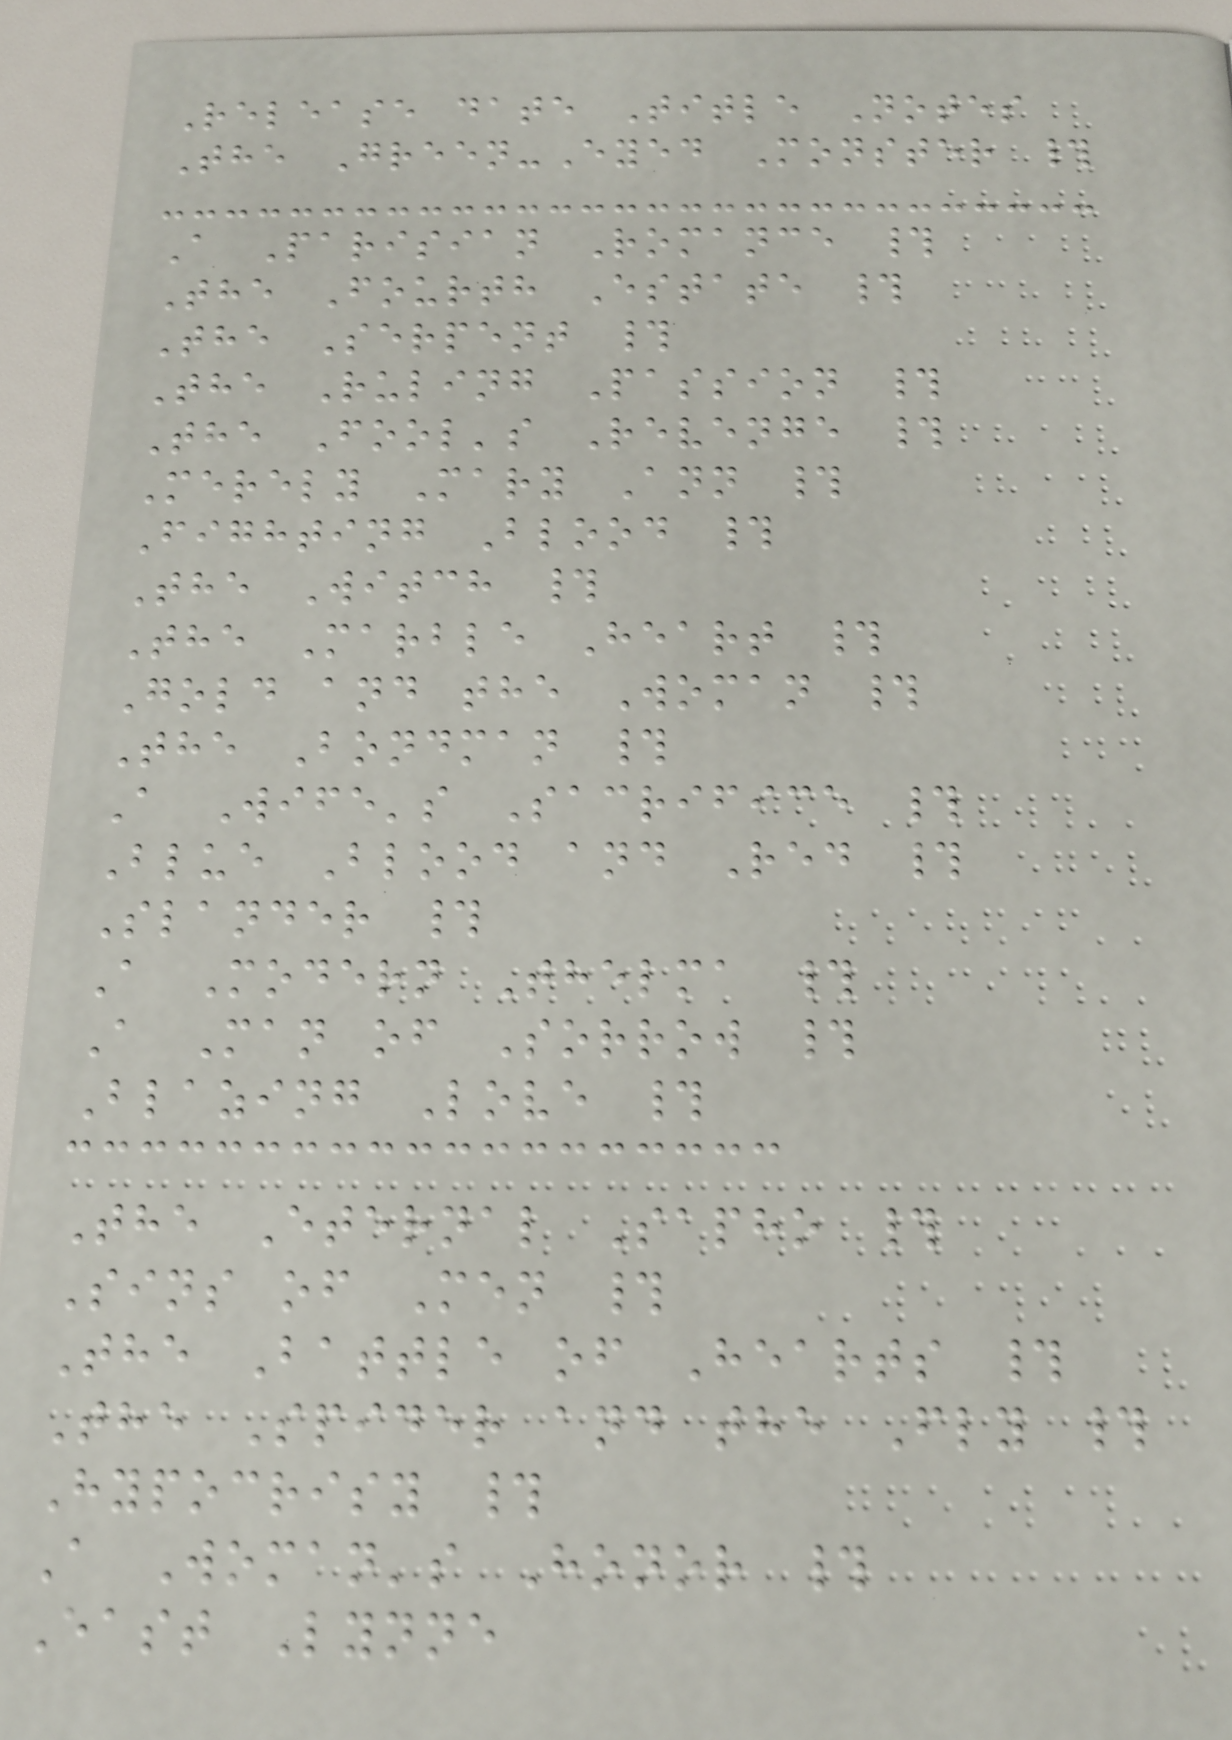Release date Title Notes
The Green-Eyed Monster #
A Parisian Romance #
The Fourth Estate #
The Serpent #
The Ruling Passion #
The Fool's Revenge #
Merely Mary Ann #
Fighting Blood #
The Witch #
The Marble Heart #
Gold and the Woman #
The Bondman #
A Wife's Sacrifice #
Blue Blood and Red #
Slander #
A Modern Thelma #
A Man of Sorrow #
Blazing Love #
The Eternal Sapho #
Sins of Men #
The Battle of Hearts #
The Spider and the Fly #
Hypocrisy #
A Woman's Honor #
East Lynne
